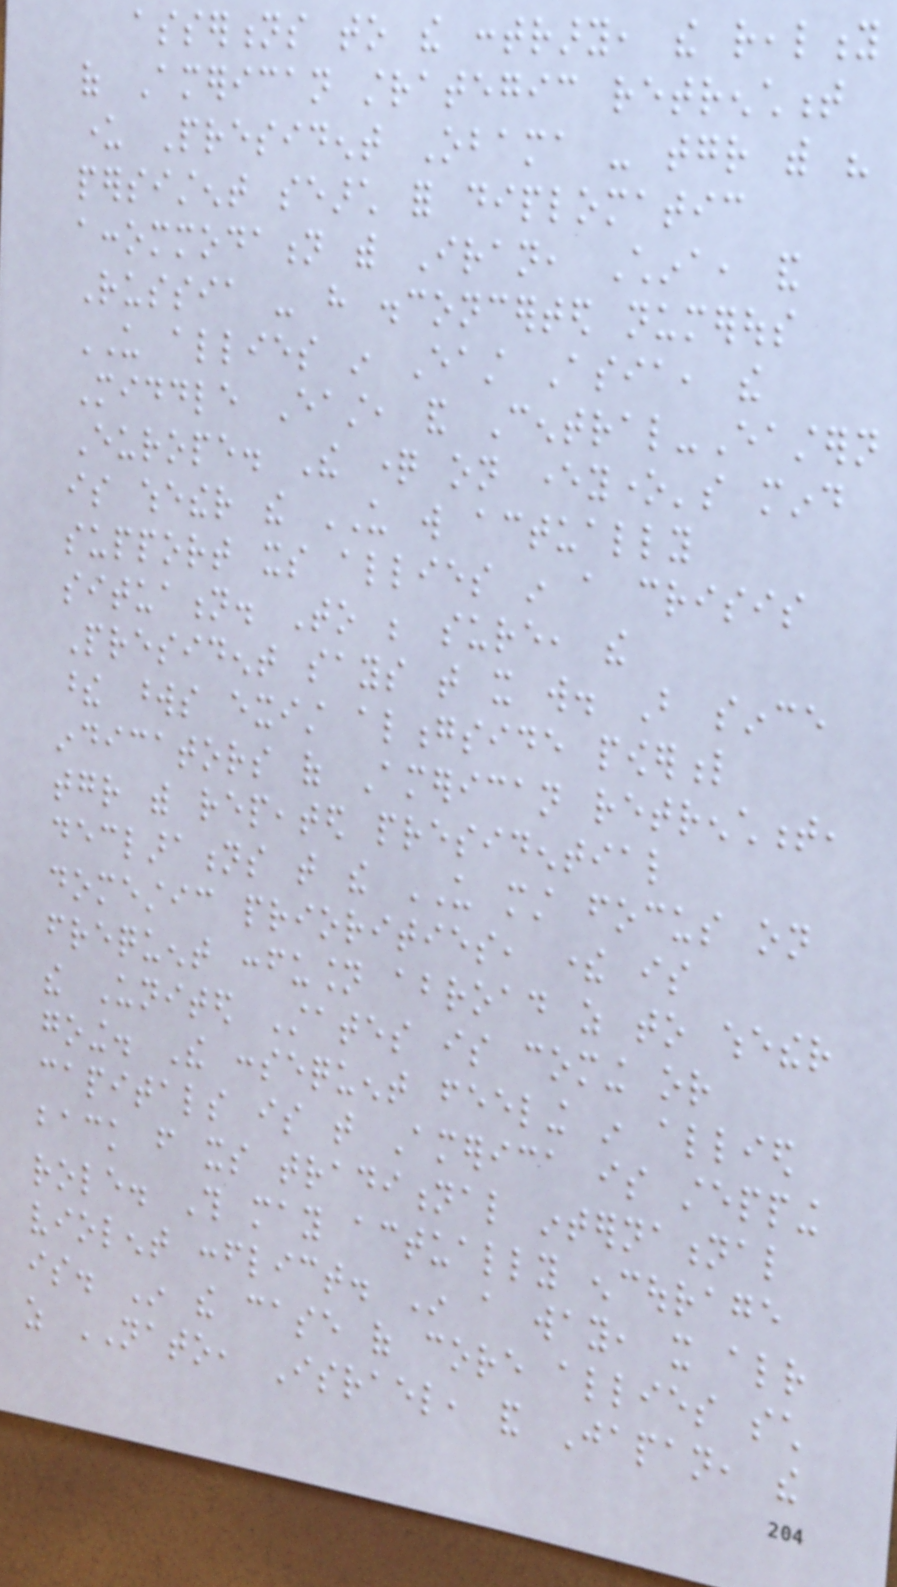assertions to the contrary, the reality
of American strategic retrenchment
under President Obama - together with his
persistent search for diplomatic
accommodation with Iran, China, and
Russia - have disconcerted numerous
US allies in East Asia, the
Middle East, and Central-Eastern
Europe. The question on everyone's mind
is whether the US will actually
support its allies in a crisis
situation. To be sure, the
President says that it will. But since
these words exist alongside powerful
indicators of American retrenchment,
together with repeated presidential
declarations that the US must focus on
domestic priorities, there is
frequent confusion abroad as to whether
the United States is coming or
going. The consequent feeling in allied
capitals is that America is stepping
back from its traditional international
role. This may actually encourage
violent conflict. In a way, it already
is. In the case of core allies such
as NATO, Israel, and Japan, the
